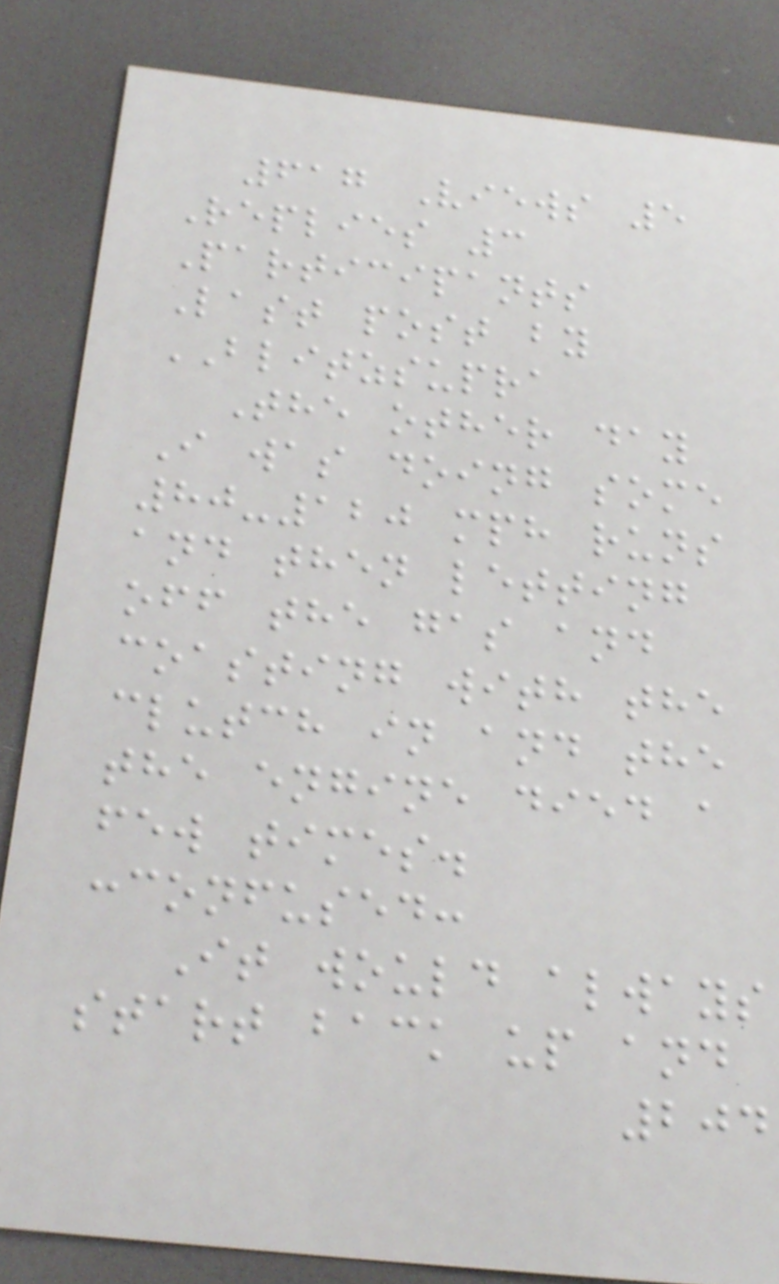617 Views 5
Replies 3
Participants
Last post by
BLITZSUPRA
The other day
I was doing some
80-120 mph runs
and then letting
off the gas and
coasting with the
clutch in and the
the engine died a
few times.
:confused:
It would always
start back up and
204
